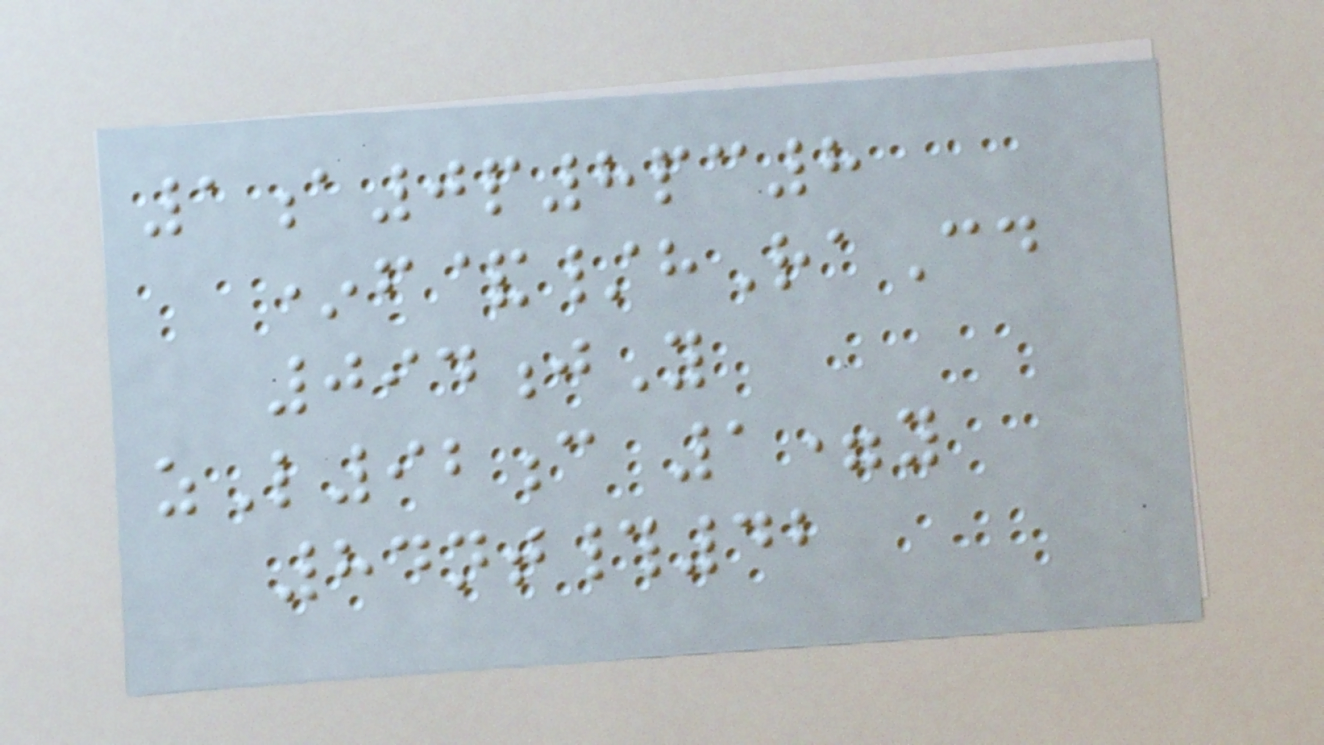1a0p8pc8
*f&/hRaCd
094jY
zL92c 1=y
84nt#42
